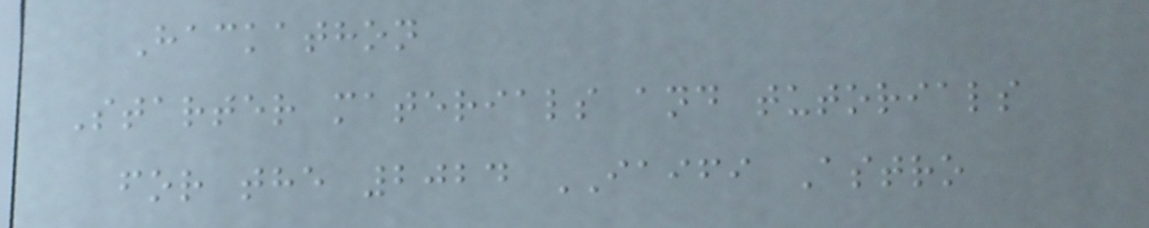Hackathon
Starter materials and tutorials
for the 2024 IAIFI Astro
